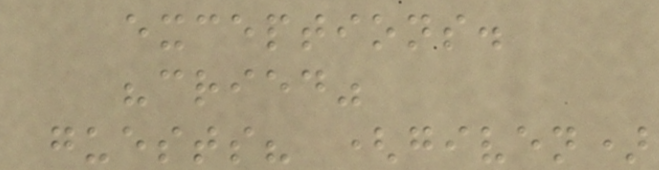exceptions.
"cried"
guests? (given)
